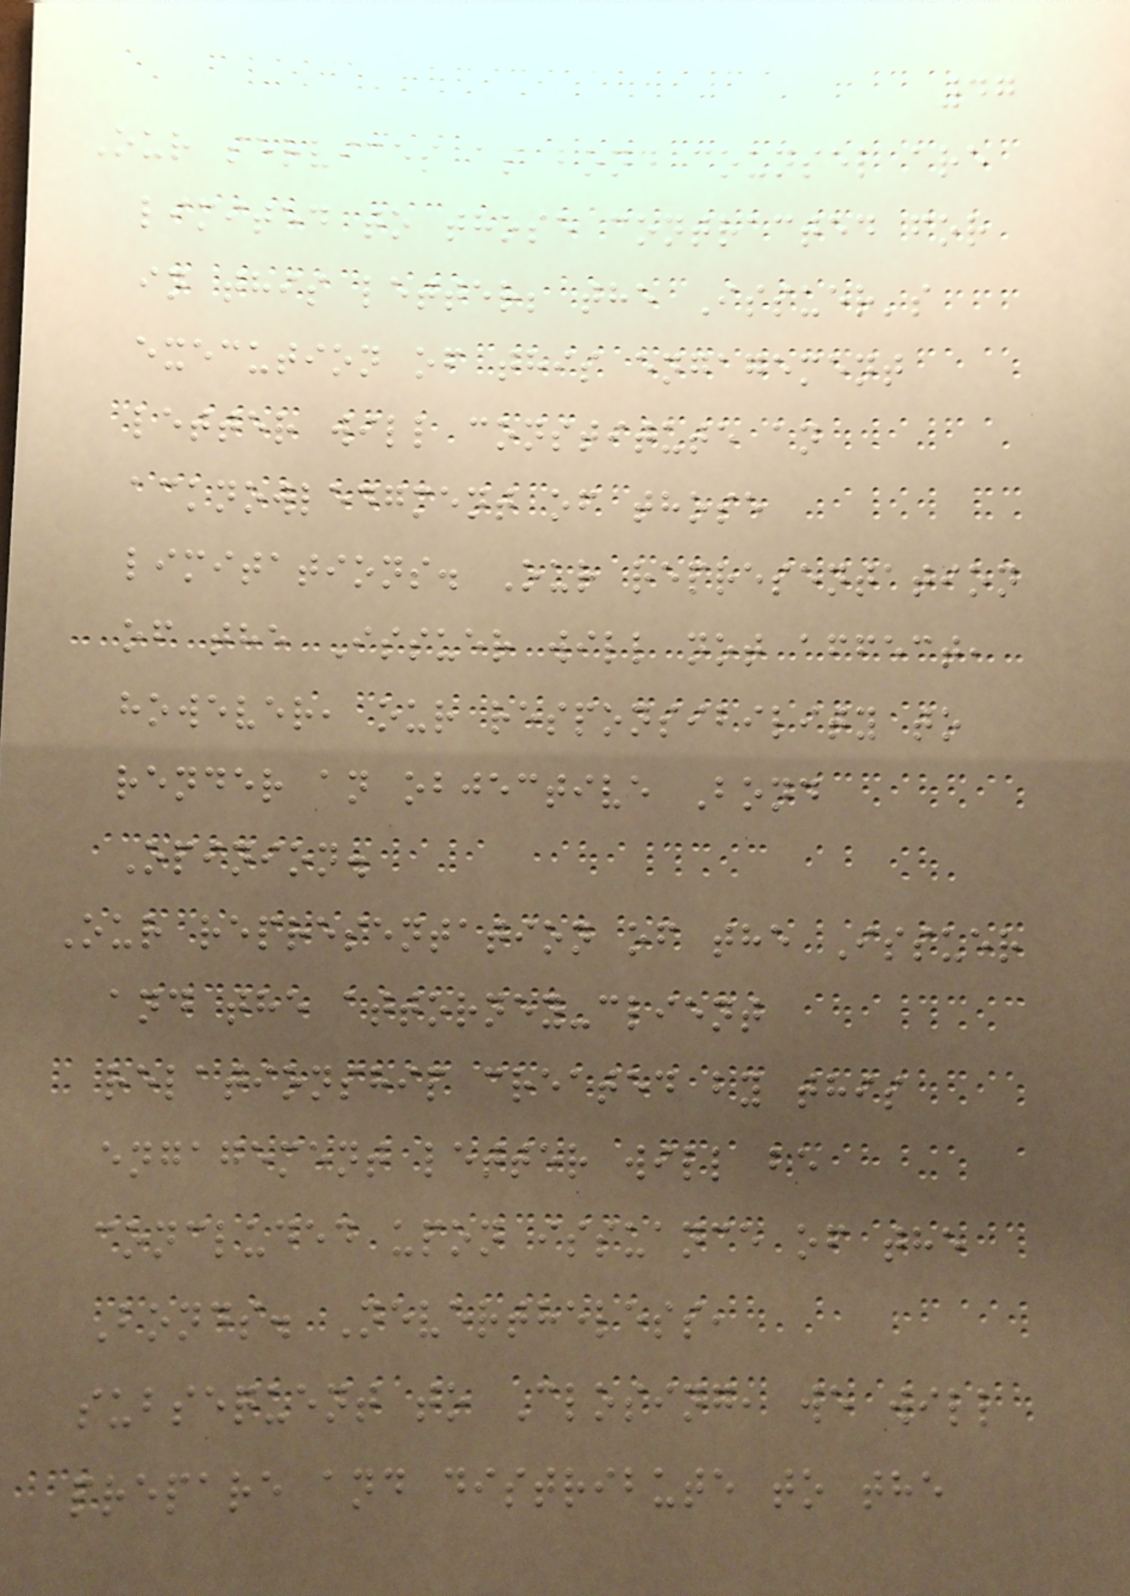47
Our services as bond counsel are
limited to those contracted for
in this letter; the Issuer's
execution of this engagement
letter will constitute an
acknowledgment of those
limitations. Our representation
of the Issuer will not affect,
however, our responsibility to
render an objective Bond
Opinion.
Our representation of the Issuer
and the attorney-client
relationship created by this
engagement letter will be
concluded upon issuance of the
Bonds. Nevertheless,
subsequent to Closing, we will
prepare and distribute to the
